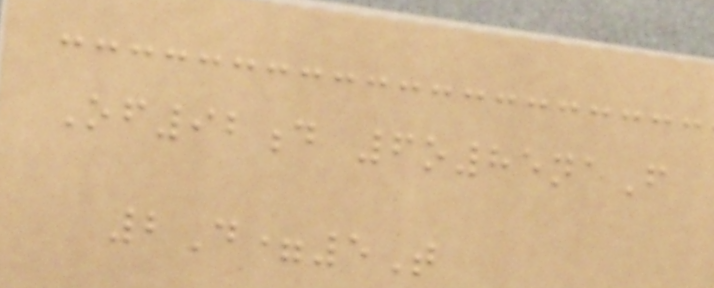Of92d 6o85naF
2D=5T
